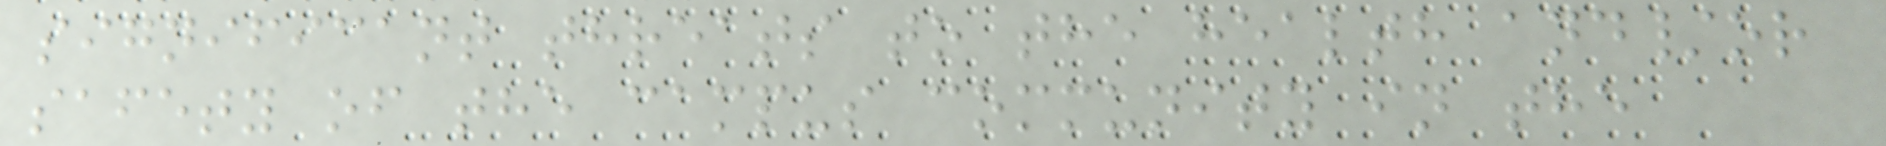significant threats to the health and/or
safety of the campus community in the
